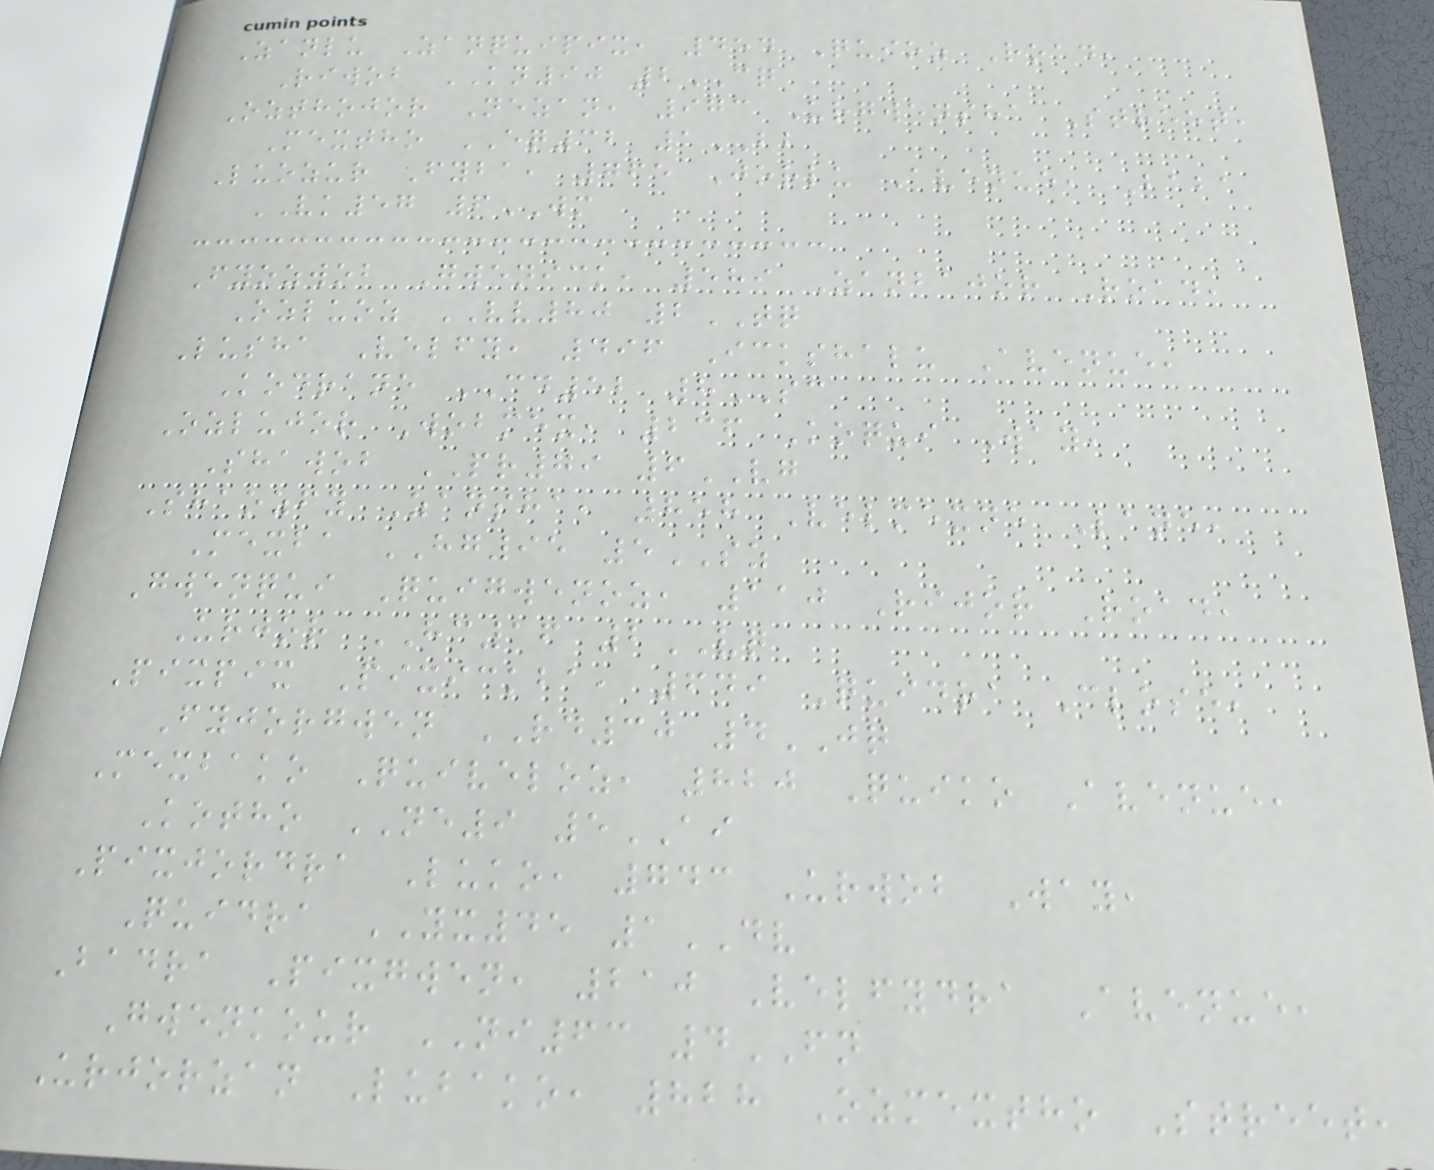Zanlu Zanquipix, 454 Quioz Road,
Riwob KN90 2CQ
Ozthojor Nezan, 973 Urgwensha Street,
Mextho EQ32 1BB
Luozur Fyba, 765 Jorlu Avenue, Baba
VK57 6WM
Fyozwob Gwenick, 589 Zanbajor Road,
Ozluoz VV80 2TQ
Lusha Velfy, 496 Ickshalu Avenue,
Kodrane CD52 8SC
Ozlujor Wobmex, 236 Koqui Way,
Shawob PR79 6VG
Shaozfy Zansha, 858 Velmexne Lane,
Mexba HG95 5SZ
Gwenqui Quigwenoz, 110 Rijor Road,
Urjor HC16 2VQ
Pixpix Pixickba, 649 Quidra Close,
Fyjorgwen RD30 4JQ
Mexbako Quiveloz, 820 Quiko Avenue,
Kotho NE9 5AI
Pixjordra Luko, 743 Urwob Way,
Quidra YX45 1DV
Badra Pixgwen, 210 Velfydra Avenue,
Gwenkour NI63 4FN
Urjorzan Lubako, 828 Ozmextho Street,
